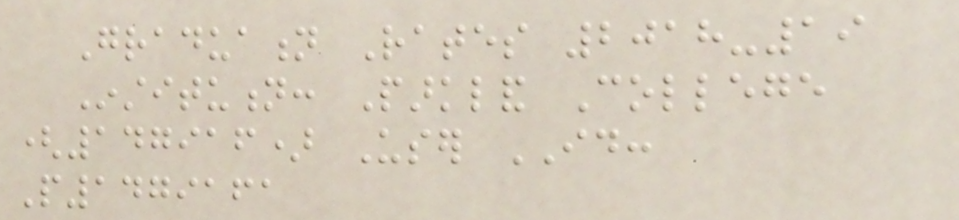Graduation Rates 2018-19
Institution: Parkland College
(147916) User ID:
P1479161
